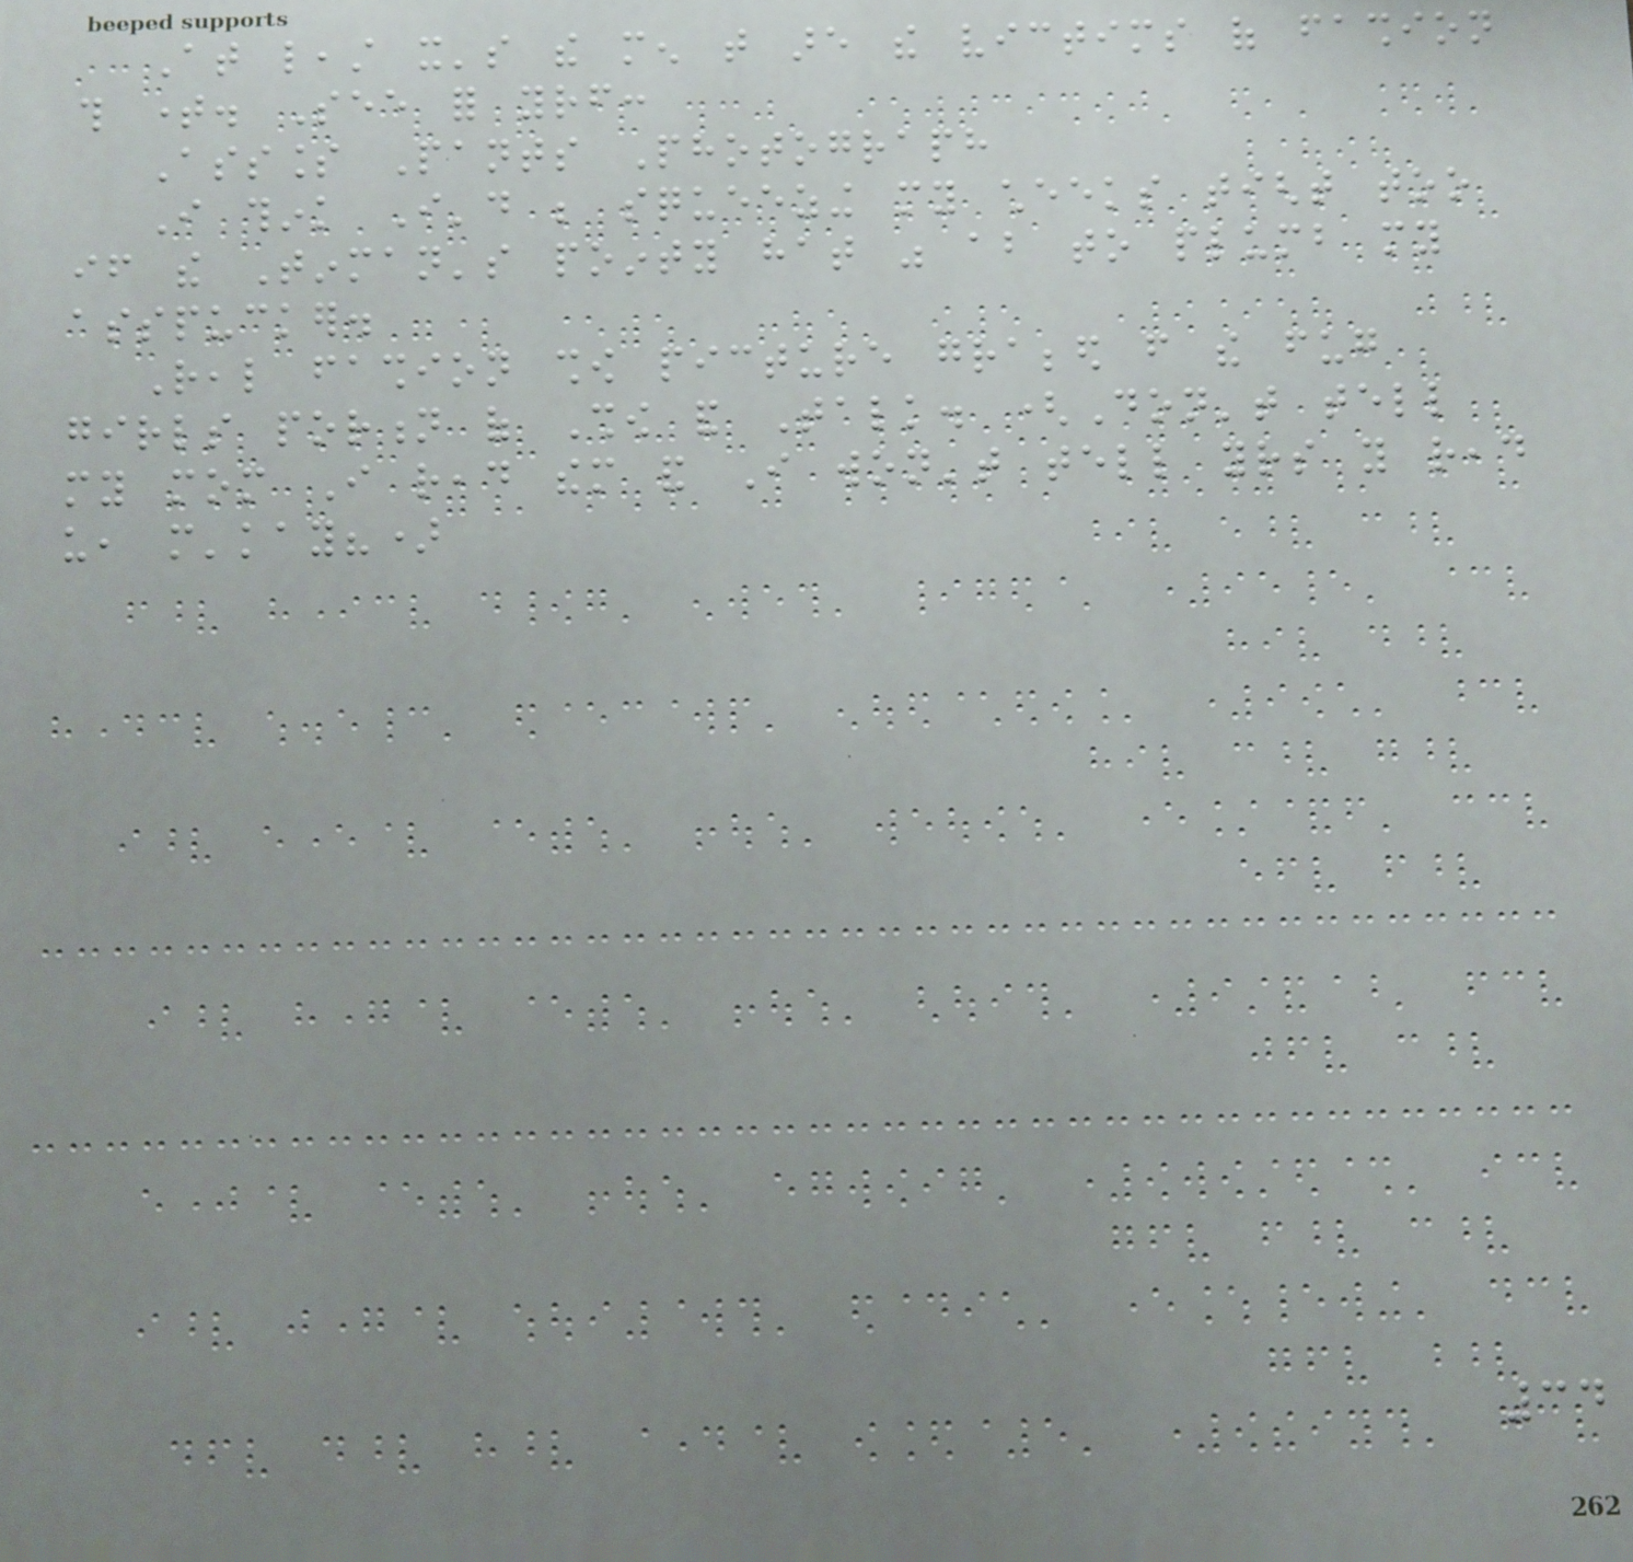At least it's the men that are the victims of fashion
this time. See for yourself:
Assless Pants Photograph
I think I'd be squeezing my cheeks tight too
if the Tinman's pointy hat was about to plumb my
asspucker.
Real fashion show picture grabbed from the fug
girls portion of Show and Talk. (Don't tell
my mom I read them and I won't tell yours you read
us, m'kay?)
34
